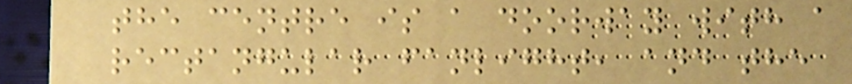the centre is a doorway with a
rectangular fanlight, and the
